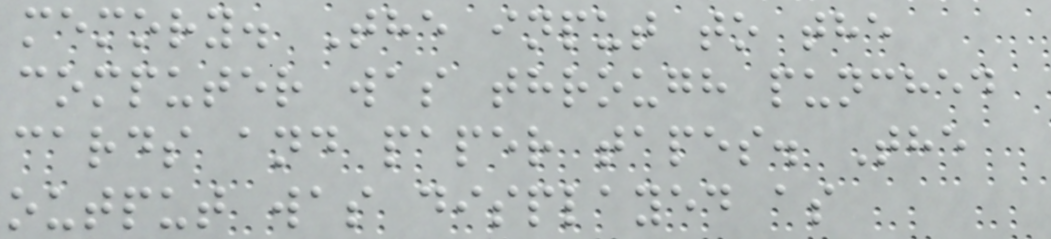memory. The input to the
computer was through punched
cards and paper tapes. The
output was displayed as
